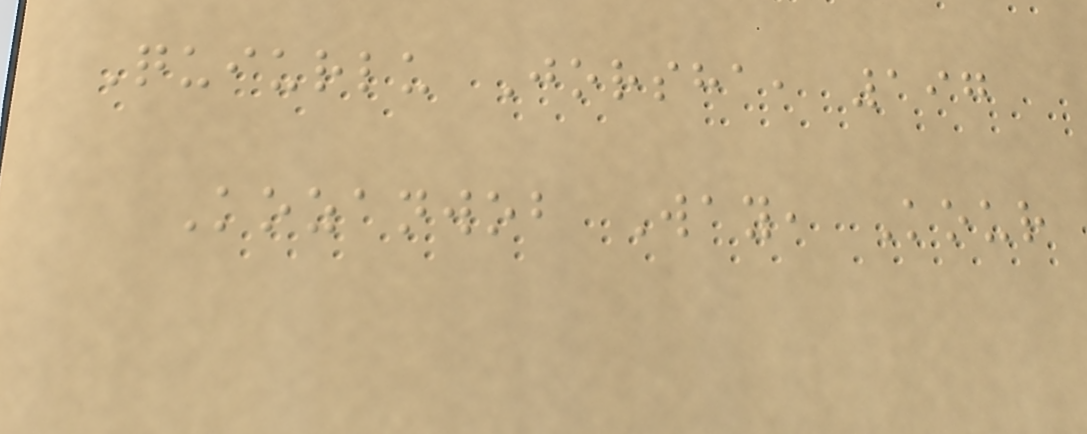Quiurlu Jorsha, 197
Kozanwob Way, Kour
